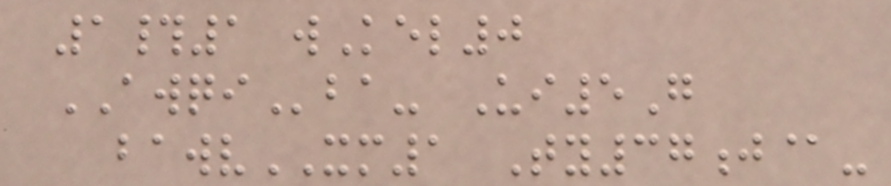1#1 wKel0
AWQIba- Ui5G
bawvXM1 Ty37j@-
